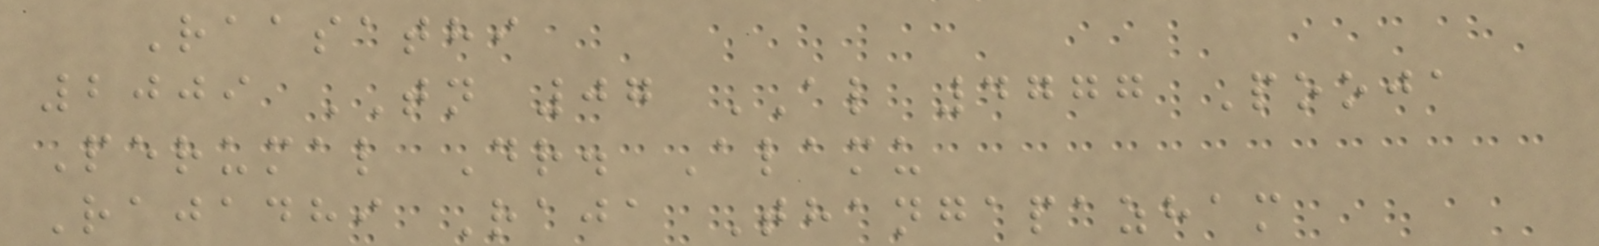Raasathi
2009 TN 07 AL 4777 Pooja
Perumal Dr. Alamu
Rajadhi Raja Thangapazham
